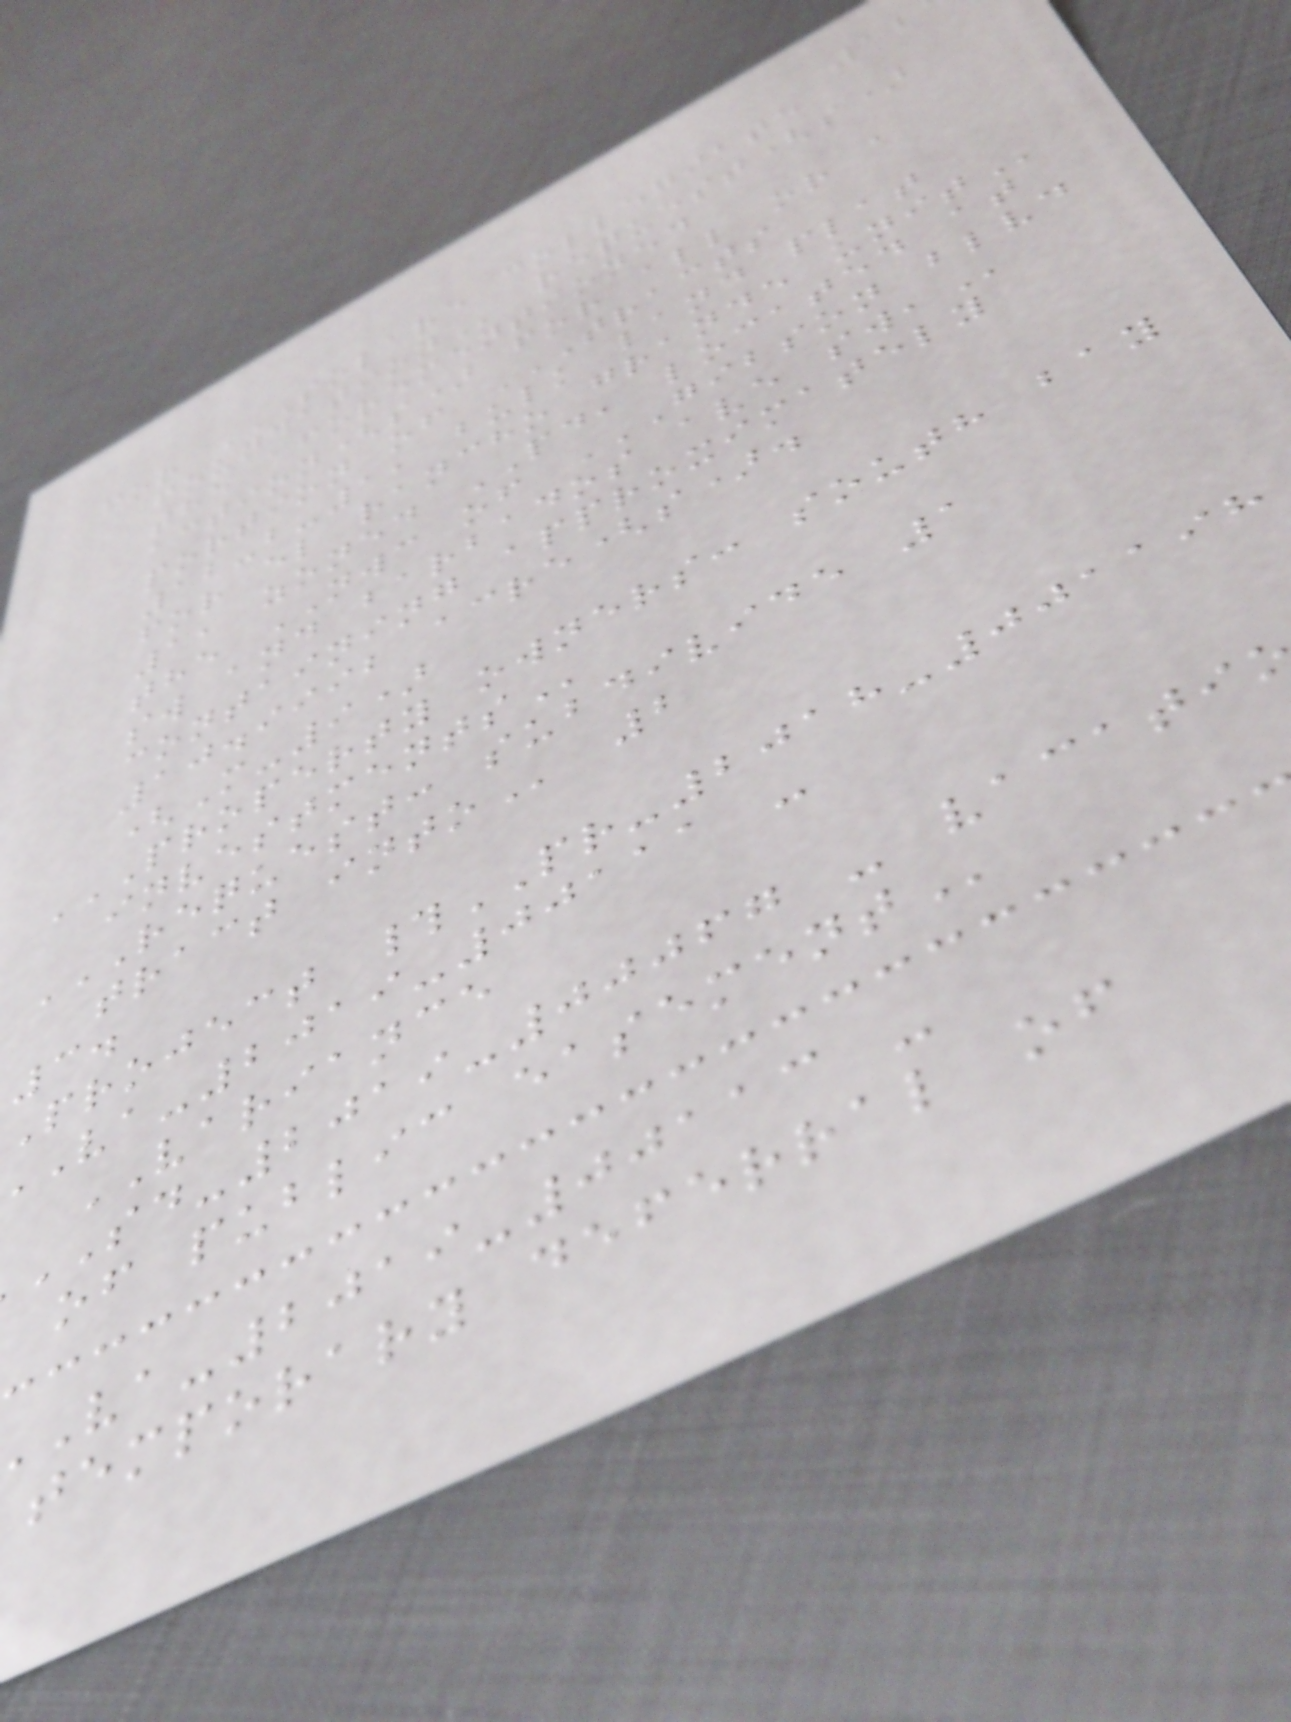for SOLARE COLLEGIATE
request(s)
the aforementioned
action(s) for all or a
portion of TRACTS
12-b-1, bulk land plat
for el rancho grande
1, zoned PD, located at
the NWC of GIBSON BLVD
sw and barbados ave
containing approximately
10.9992 acre(s).
(M-9)
PROPERTY OWNERS: SOUTH BAY
REQUEST: SUBDIVIDE 1
tract
3.
Project #PR-2018-001198
va-2019-00111 -
VARIANCE
SD-2019-00067 -
of public
va-2019-00113 -
temporary deferral of
